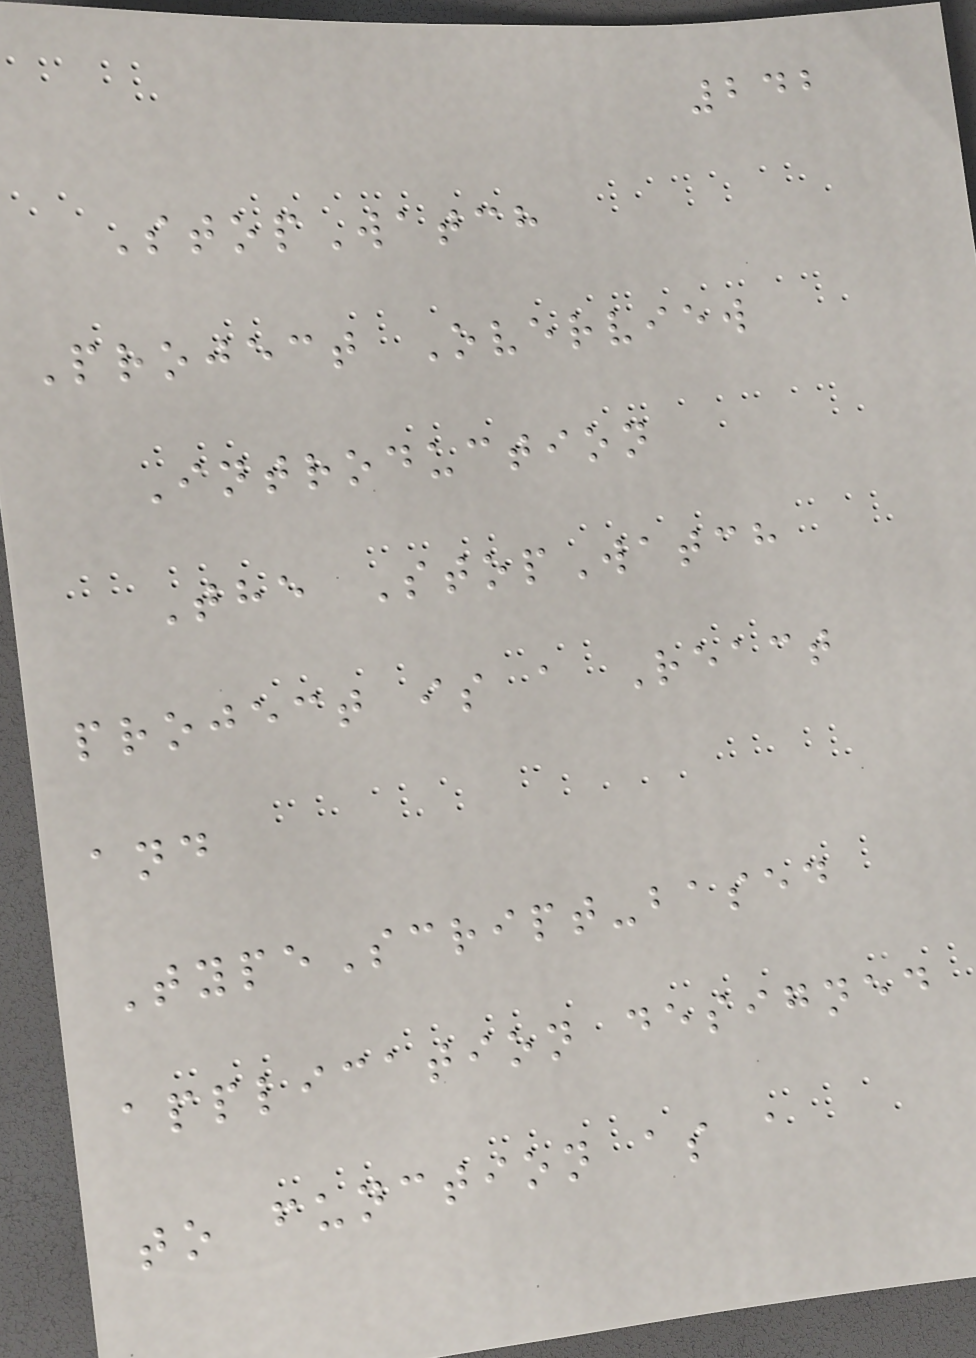242
StopWatch
Project Overview
Introduction
The StopWatch
project is a React
and
TypeScript-based
application designed
to function as a
